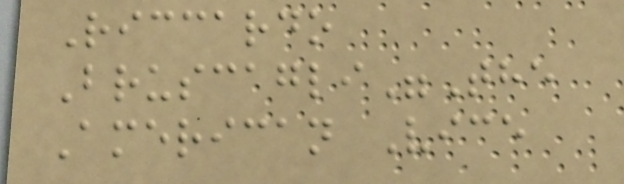Riccardo
Bruscagli"The
American Vice
